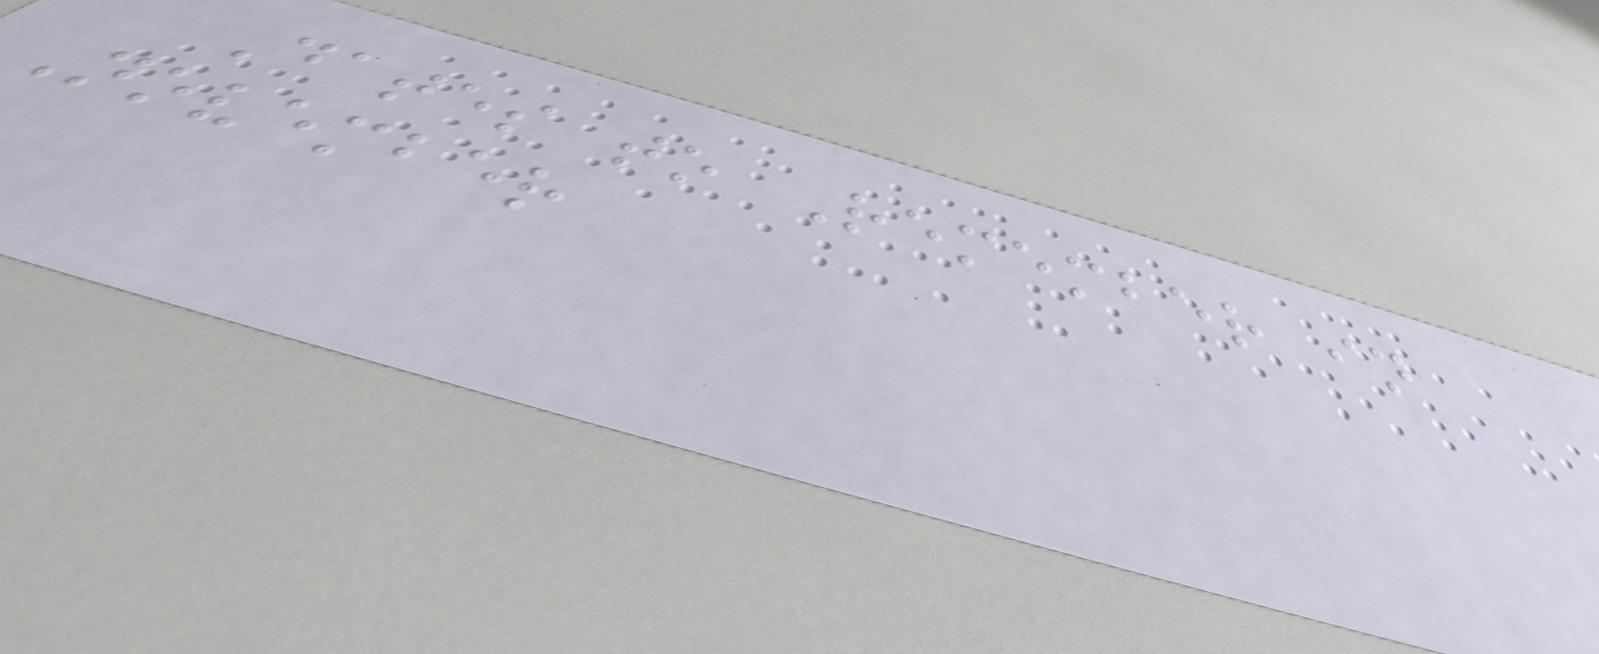Dates to Remember in
November
